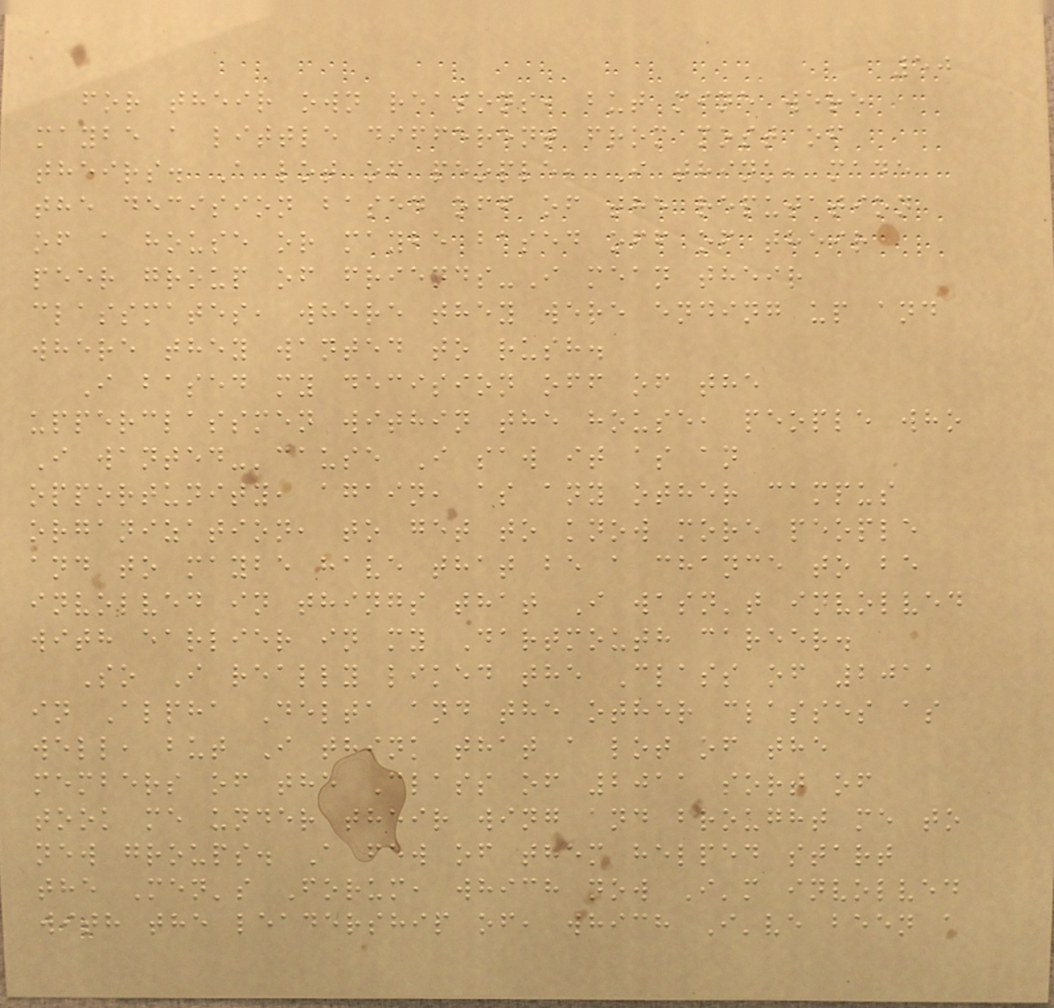50
for their own reasons, but mine were
maybe a little different from most of
theirs. A lot of people, I think, made
the decision based off of the reputation
of a house or maybe based off of their
peer group of friends-I mean their
classmates, where they were ending up and
where they wanted to rush.
I based my decision off of the
upperclassmen within the house, people who
I wanted-'cause I saw it as an
opportunity, again, as any other campus
organization, to get to know more people
and to maybe have that be a chance to be
involved in things that I wasn't involved
with earlier in my Dartmouth career.
So I really liked the Class of 2011
in Alpha Delta and the other classes as
well, but I think that a lot of the
members of the Class of 2011 sort of
took me under their wing and brought me to
new groups. A few of them helped start
the Men's Forum, which now I'm involved
with the leadership of, which I've been a
